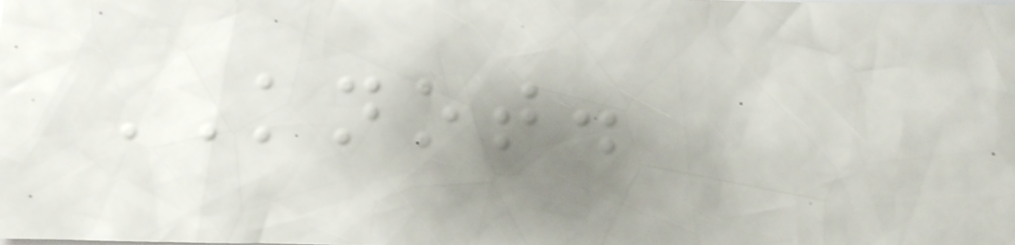KNOT.
